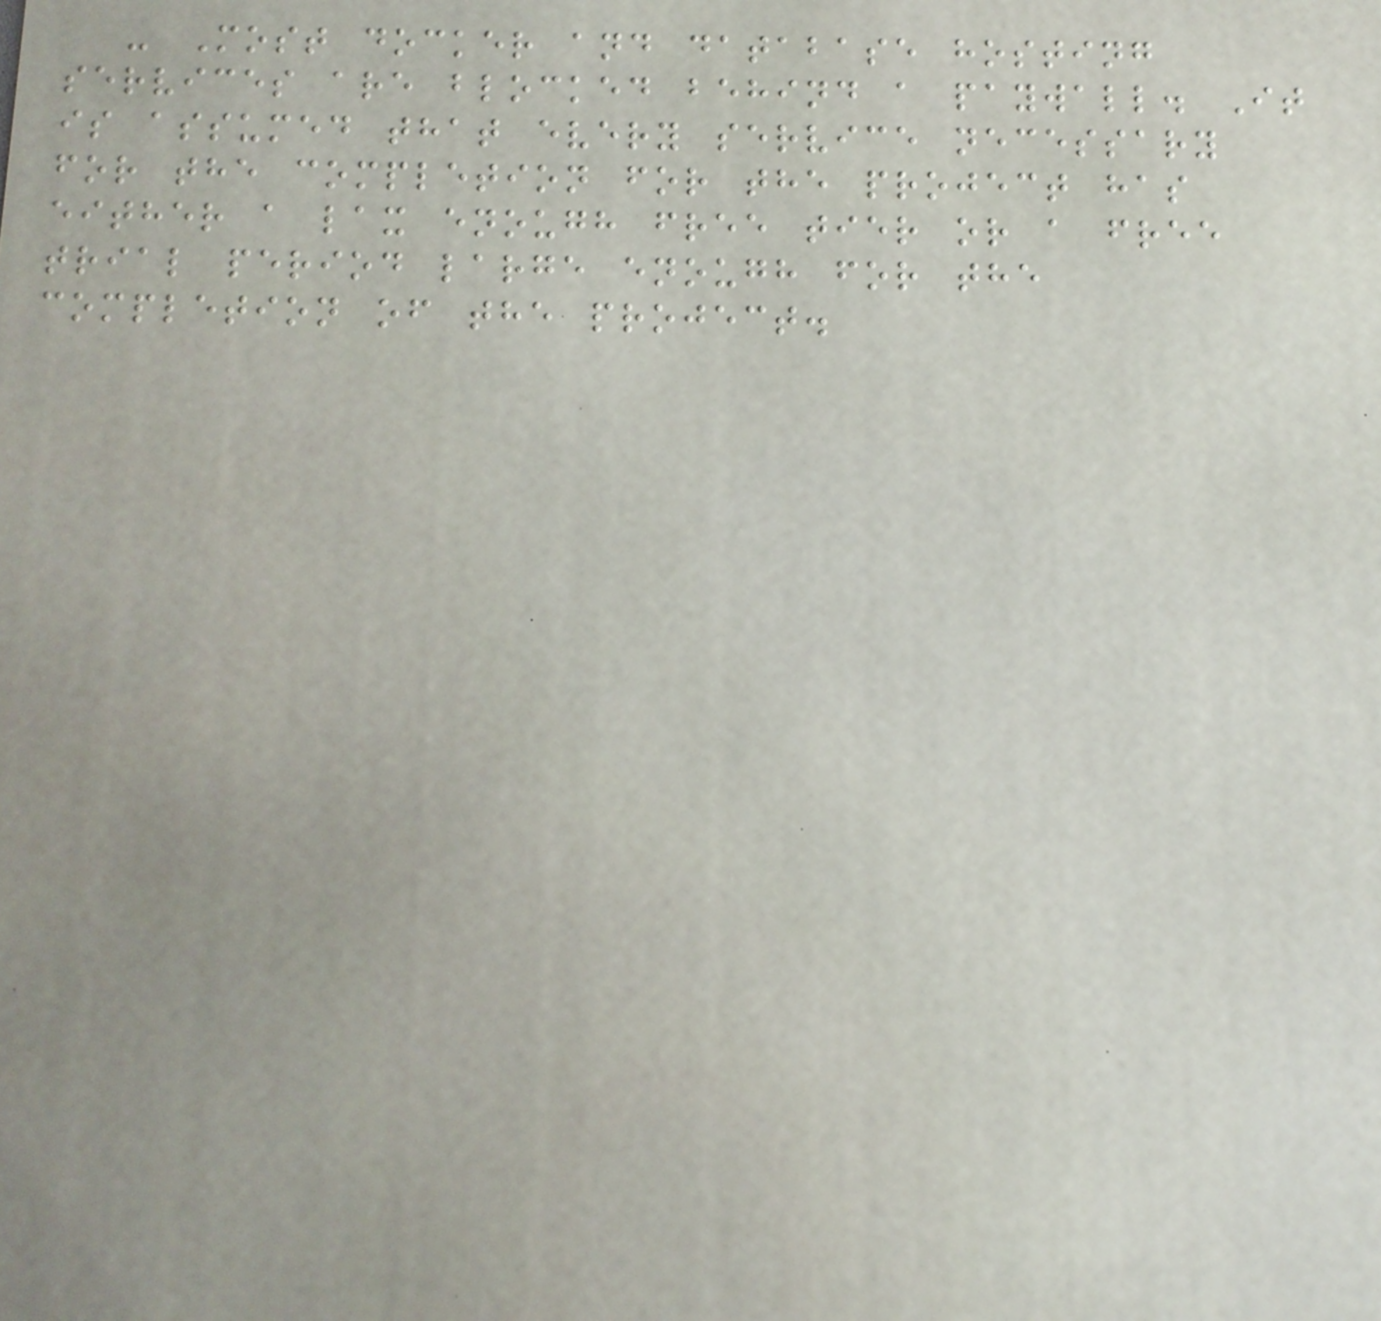- Most docker and database hosting
services are blocked behind a paywall. It
is assumed that every service necessary
for the completion for the project has
either a lax enough free tier or a free
trial period large enough for the
completion of the project.
